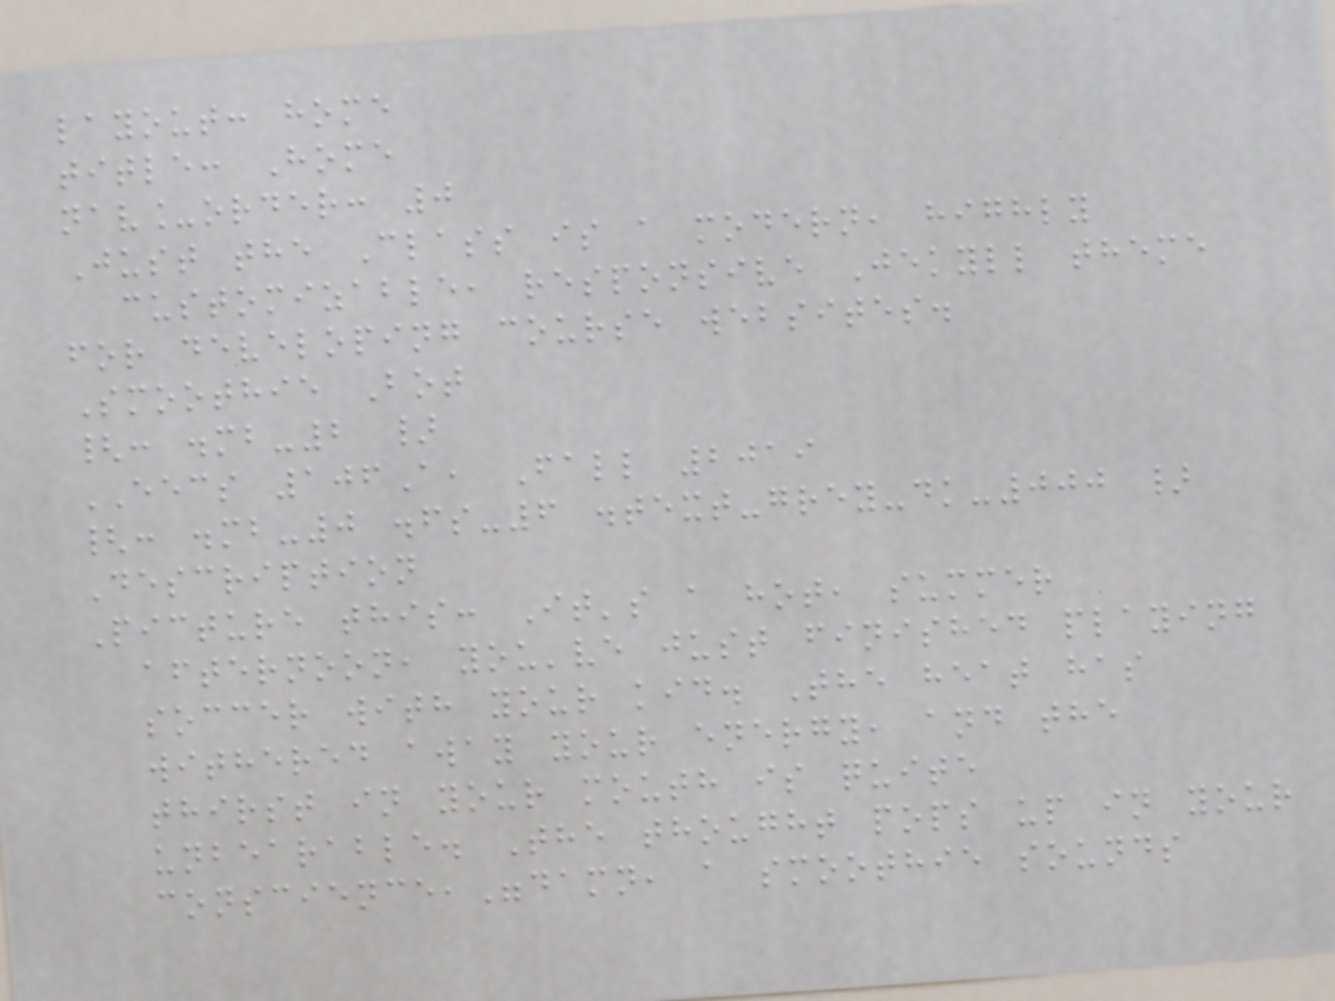layout: home
title: Home
nav_order: 0
Just the Class is a modern, highly
customizable, responsive Jekyll theme
for developing course websites.
Smoothie Bot
{: .mb-2 }
EECS 106A, Fall 2019
{: .mb-0 .fs-6 .text-grey-dk-000 }
Description
Picture this: It's a hot, summer
afternoon, you've just finished playing
soccer with your kid. The heat has
withered away your energy, and the
thirst in your mouth is quite
unbearable. The thought pops up in your
conscience,"damn, a smoothie sounds
